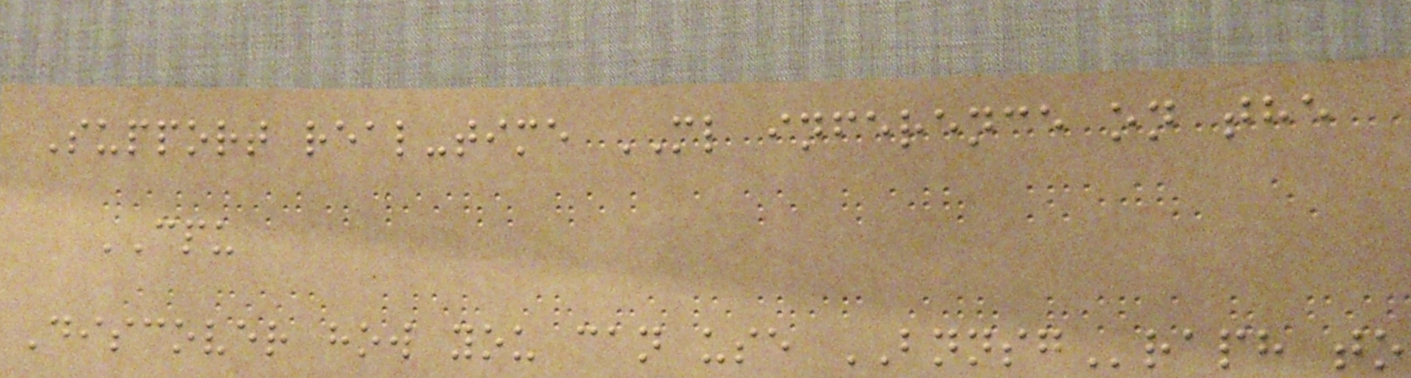Support real-time ML inference on the
CPU
Discover how you can use BNNSGraph to
